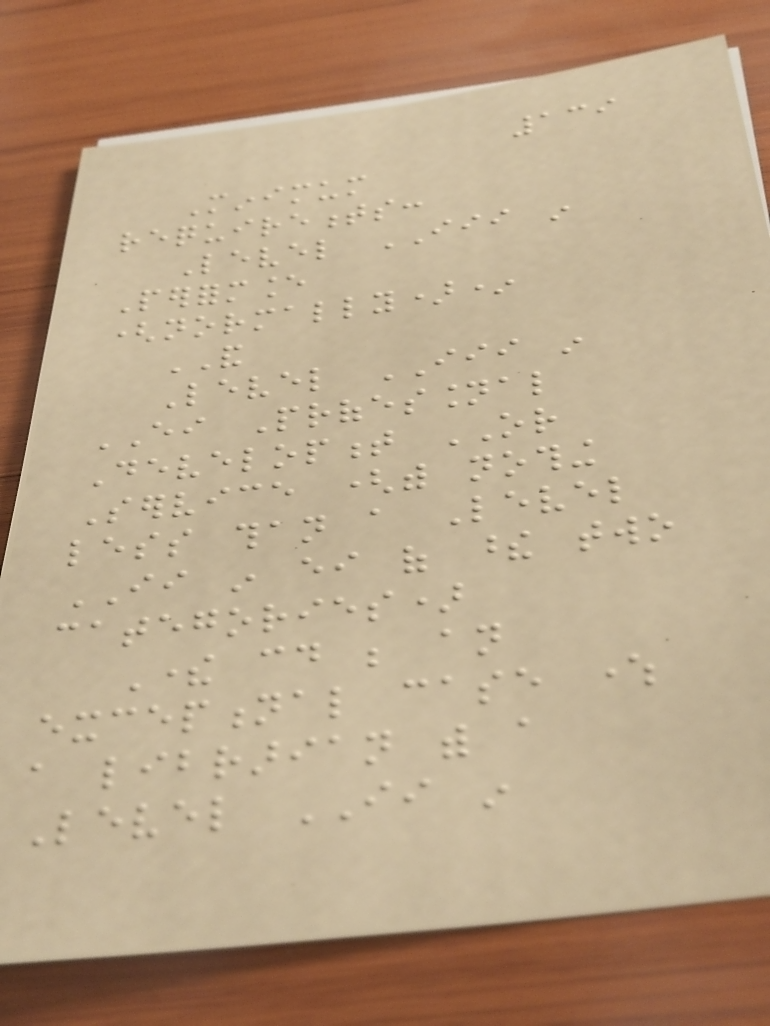139
Minimum
requirements:
Level III in
Performance
(normally)*
AND
Level III in
EITHER Professional
Development OR
Service (with nothing
less than a Level
II in either of these two
categories)
There could be an
exceptional case where
a librarian with a
Level II in
